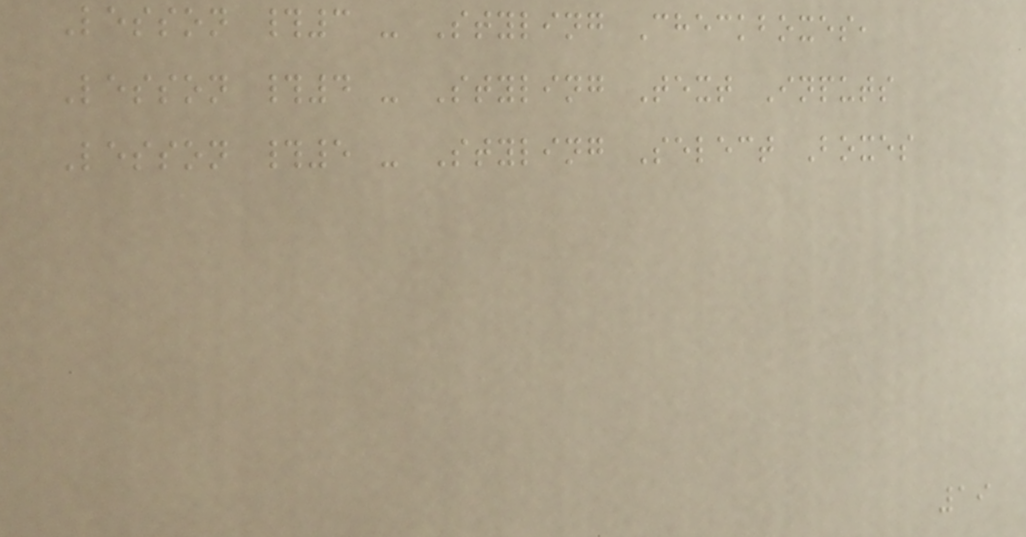Lesson #3 - Styling Checkboxes,
Lesson #4 - Styling Text Inputs
Lesson #5 - Styling Select Boxes
19
